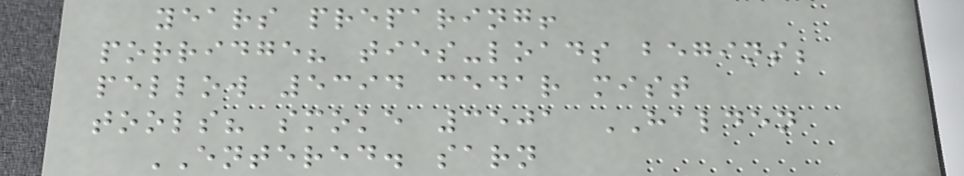years preparing!
porridge? ties-loads begins;
pellow 5394 cedar mist
tools? smoke 3501 HALDEN
ENTERED. sarn
